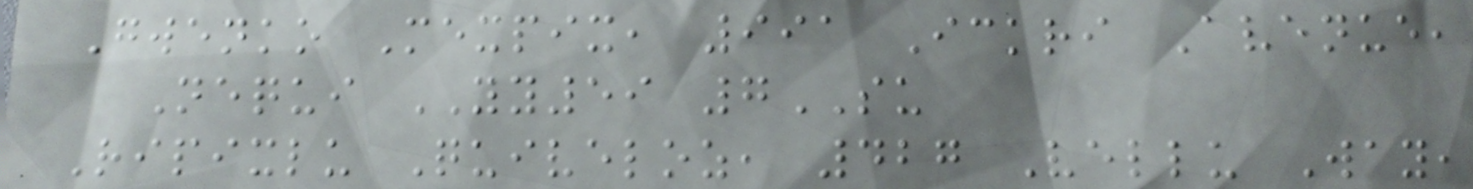Gwenko Mexpix, 991 Ickri Avenue,
Nequi YY59 7SU
Ripixlu Quiveloz, 427 Vellu Way,
